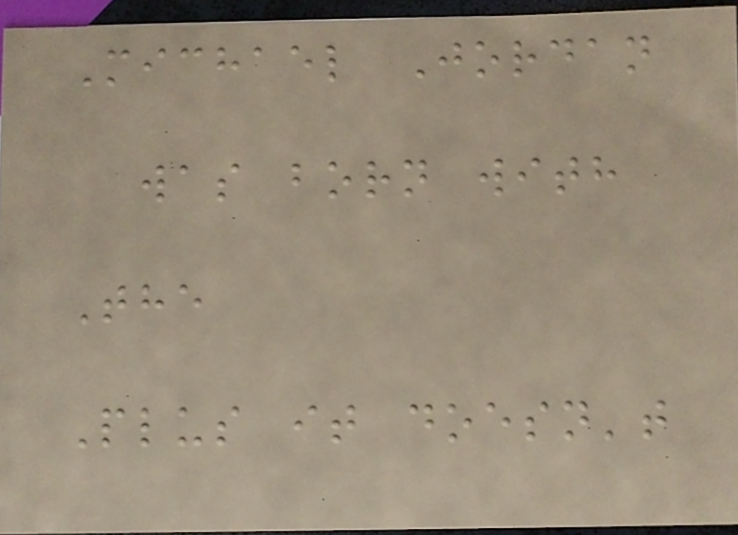Michael Jordan
was born with
The
Plus it doesn't
